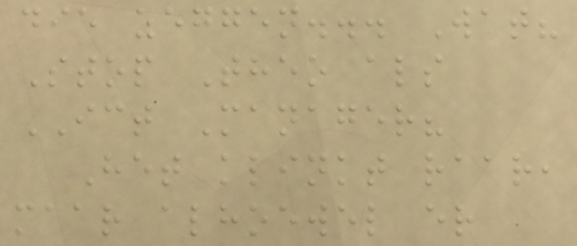die zeggen... Wat?
Stop Theo als
ICT Manager?
Het klinkt raar,
maar alhoewel er
